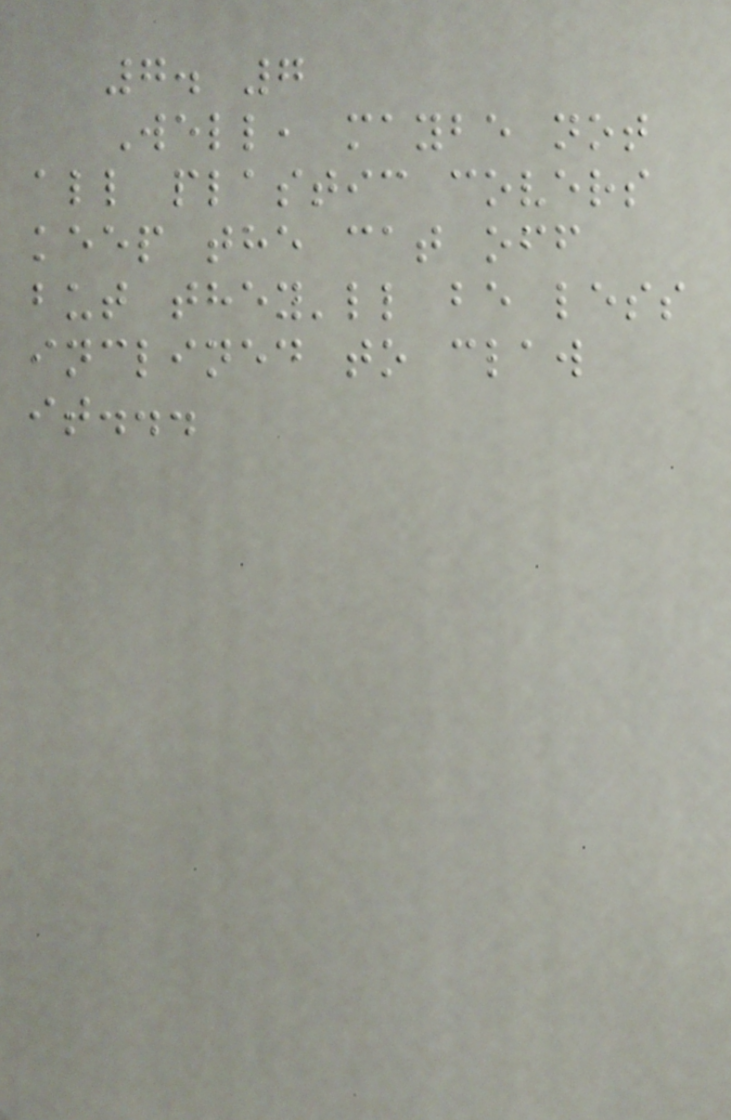7. 7
Well, maybe not
all plastic covers
keep the cat off
but they'll be less
inclined to claw
it...
